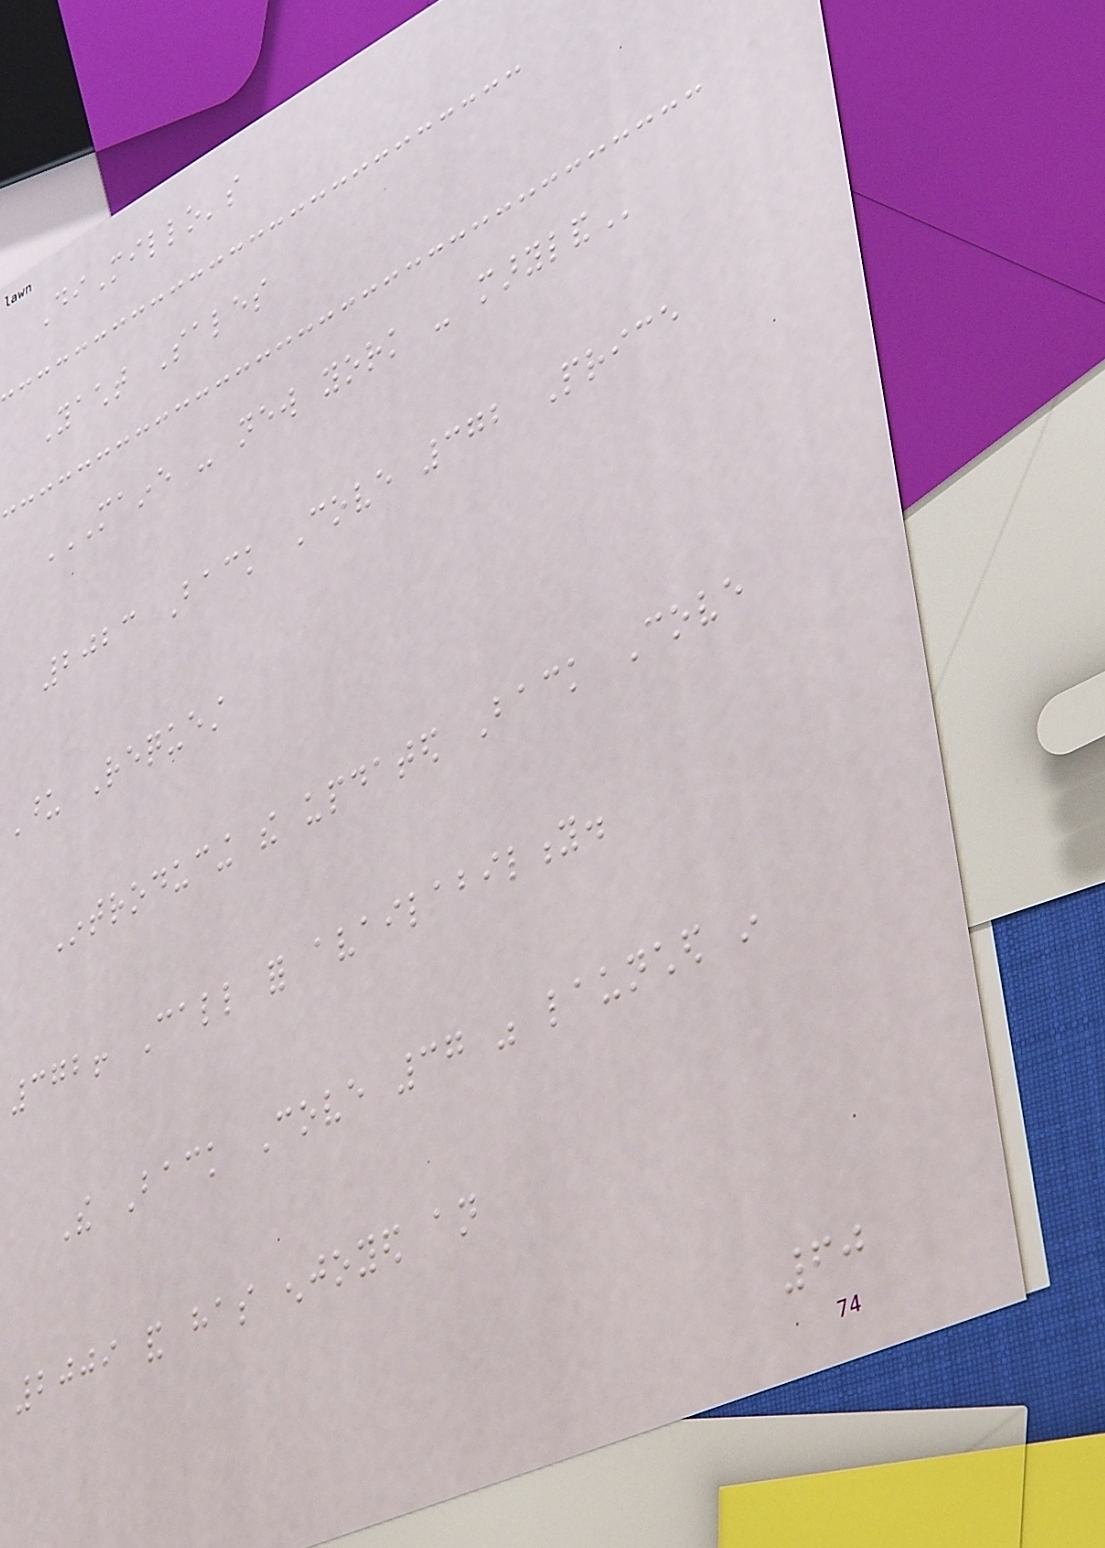DiMillo's
Yacht Sales
MAINE - NEW YORK - MARYLAND
2023 Back Cove 372 Price
Upon Request
Introducing the updated Back Cove
372! Call for availability.
The Back Cove 37 was launched in
2009 and has enjoyed an
60
